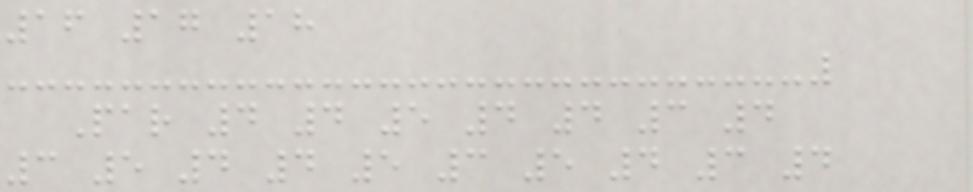16 17 18
Par 4 4 5 4 4 3 4
3 5 4 4 5 3 5 4 3 4
